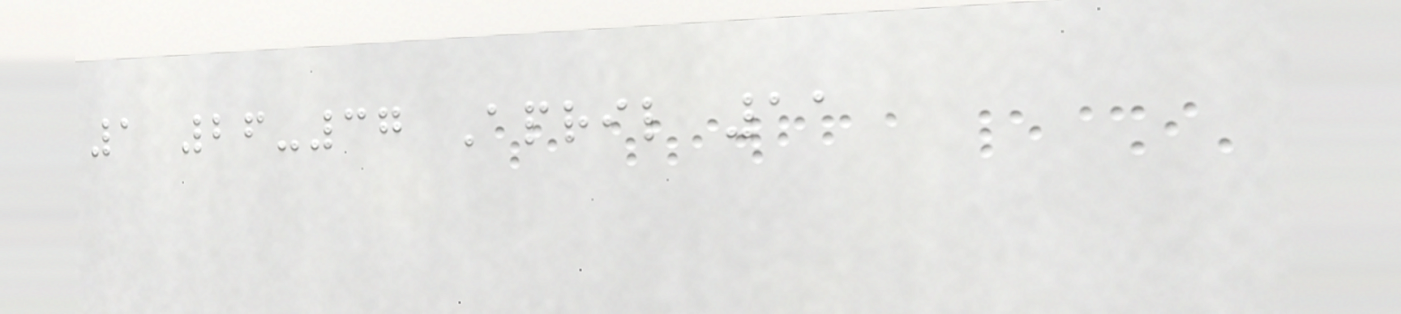1 26-37 April 11
